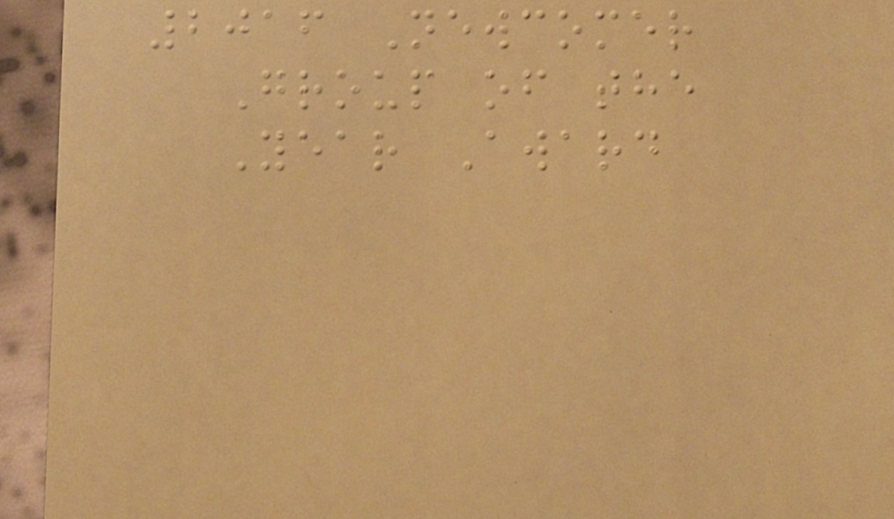2016 Newcomer
Group of the
Year Award
